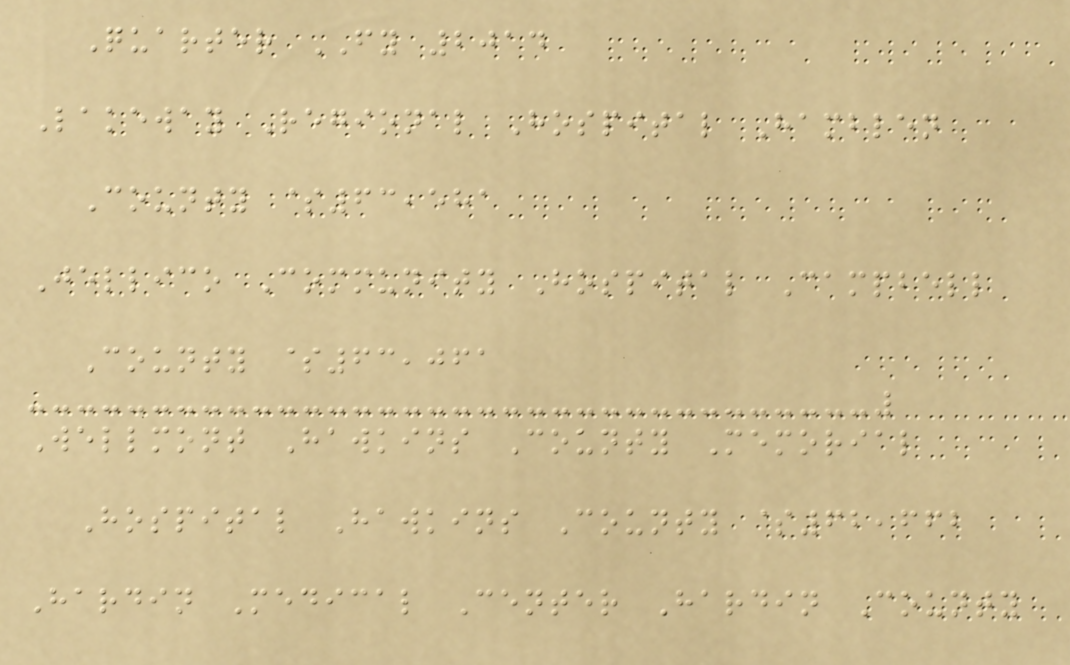Quarter FY 2014
Lakeway Regional Hospital Hamblen
County $63,581
Jellico Community Hospital Campbell
County $63,061
Wellmont Hawkins County Memorial
Hospital Hawkins County $62,662
Hardin Medical Center Hardin County
